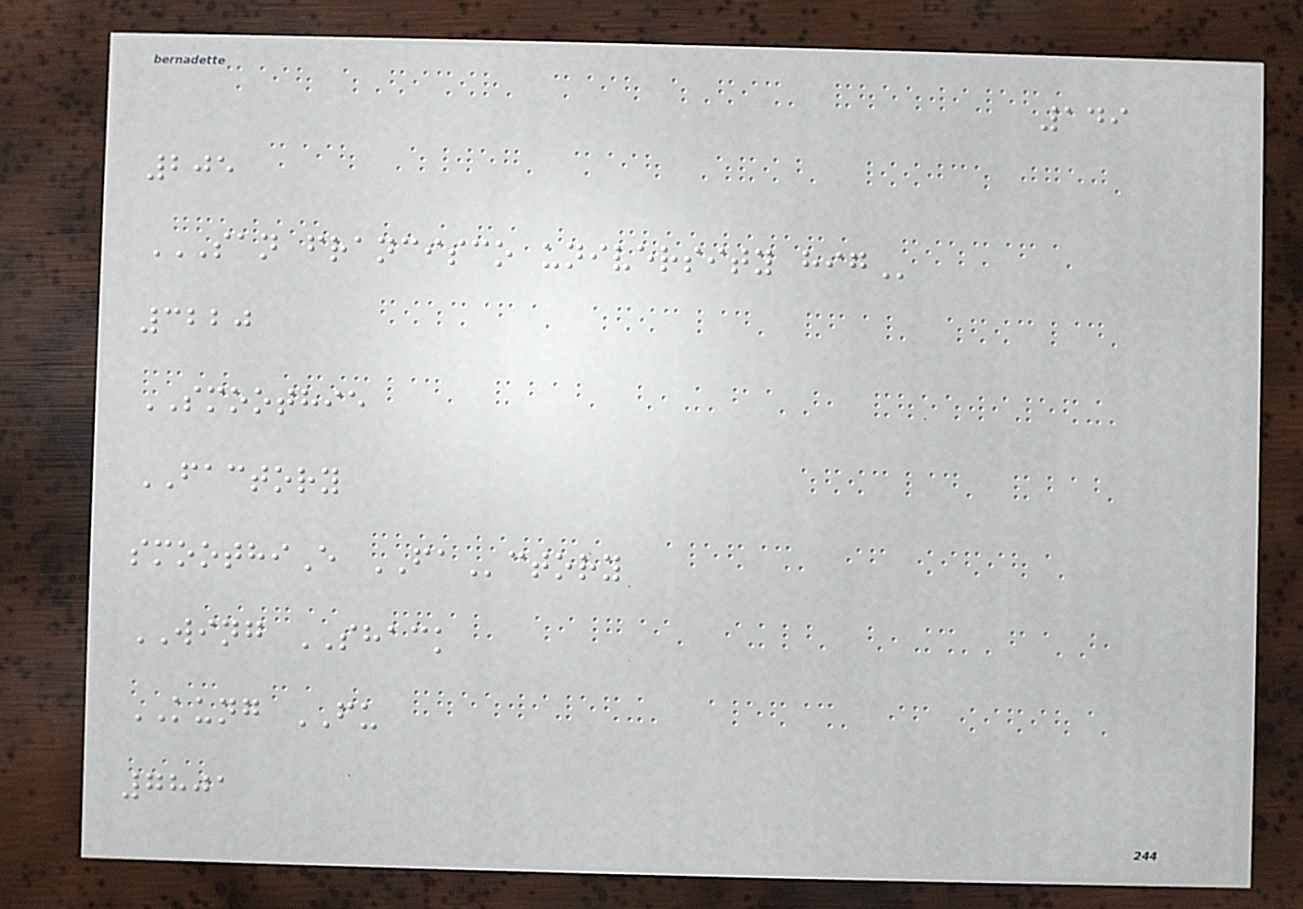149
205
SAN FRANCISCO UNIVERSITY HIG
3220
SMOOTHIE
FACTORY
smoothiE FActory
WING SHACK
KUNG FU
7801
